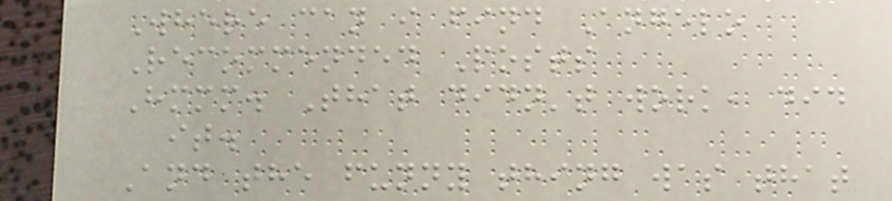Where can i find Angelo
Recommended Posts
Hmmm. That didn't work, did
it.
And the funny thing was that
